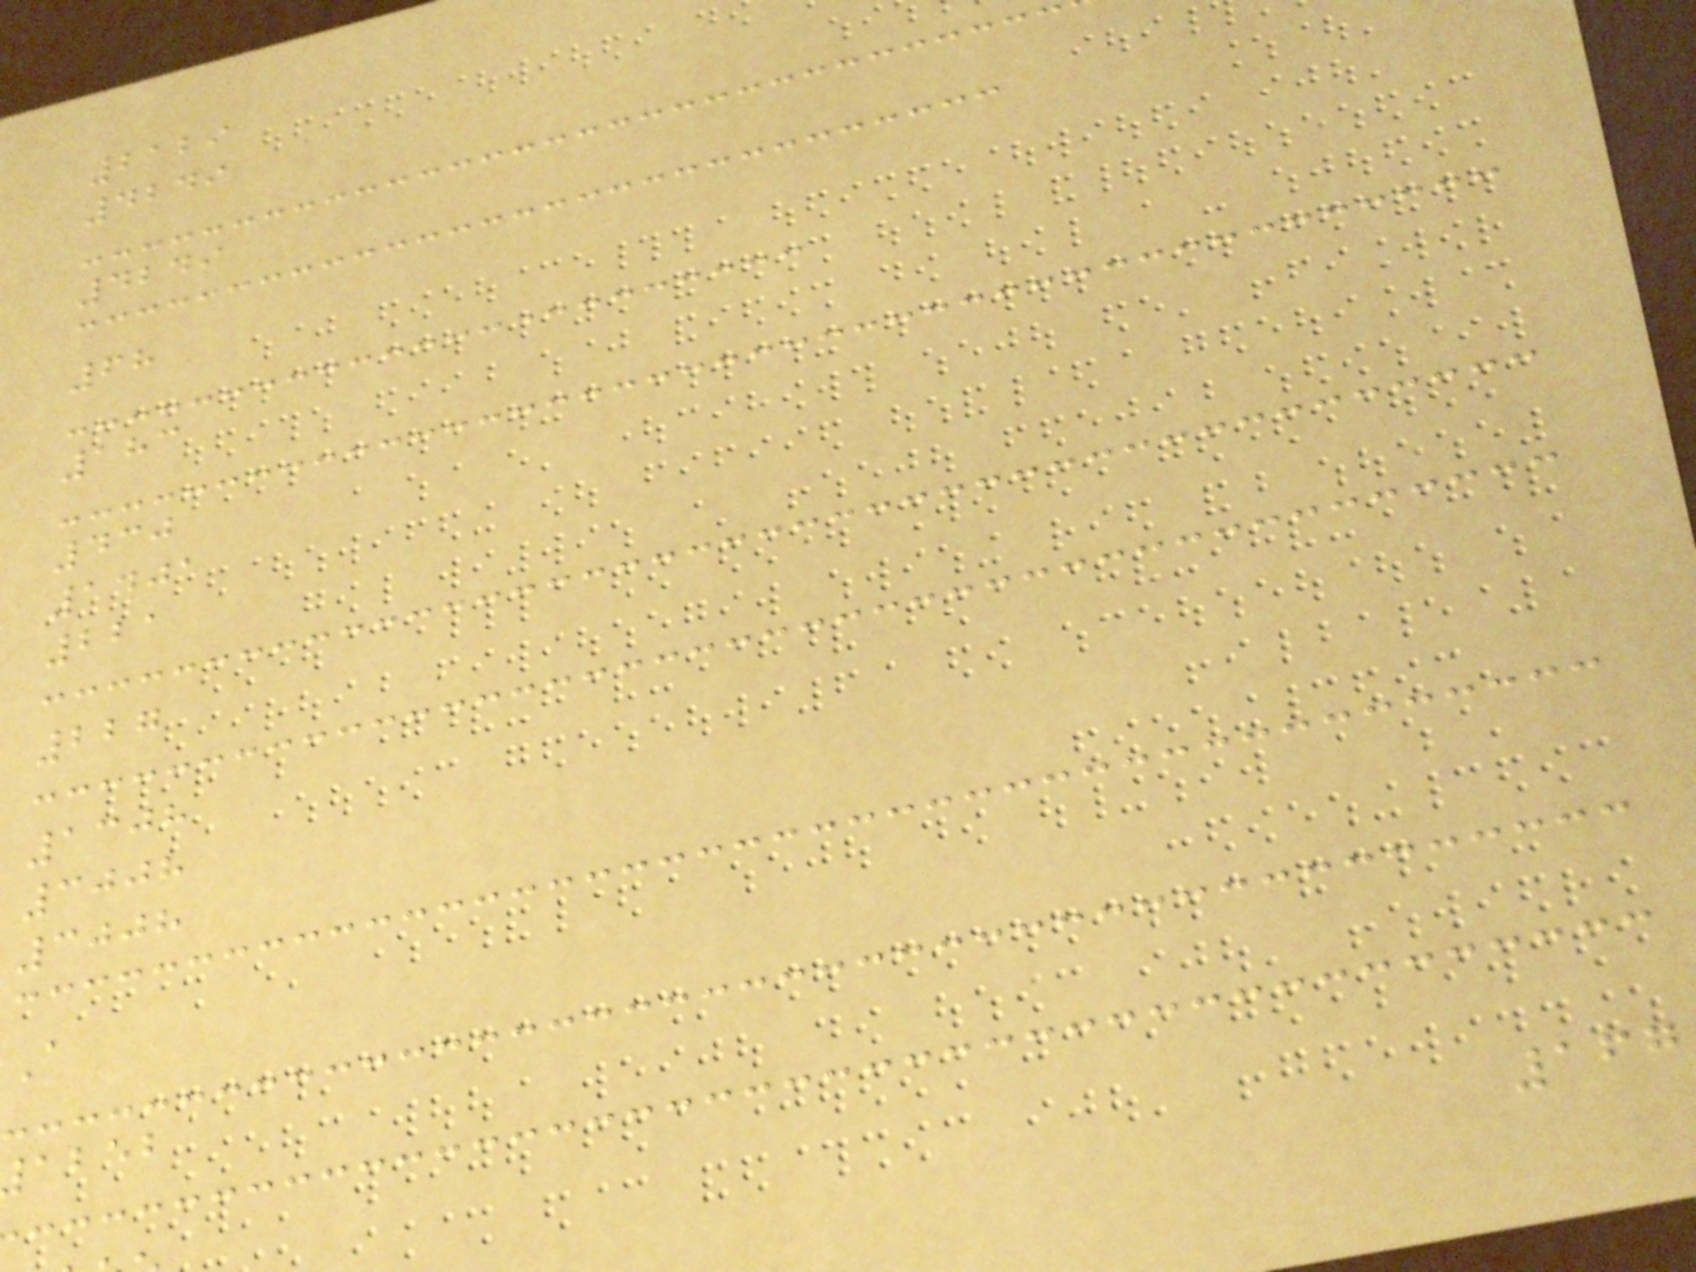2129
4249
4249
68
183
430
1401
221
227
1308
3008
3008
A
abeb
167
